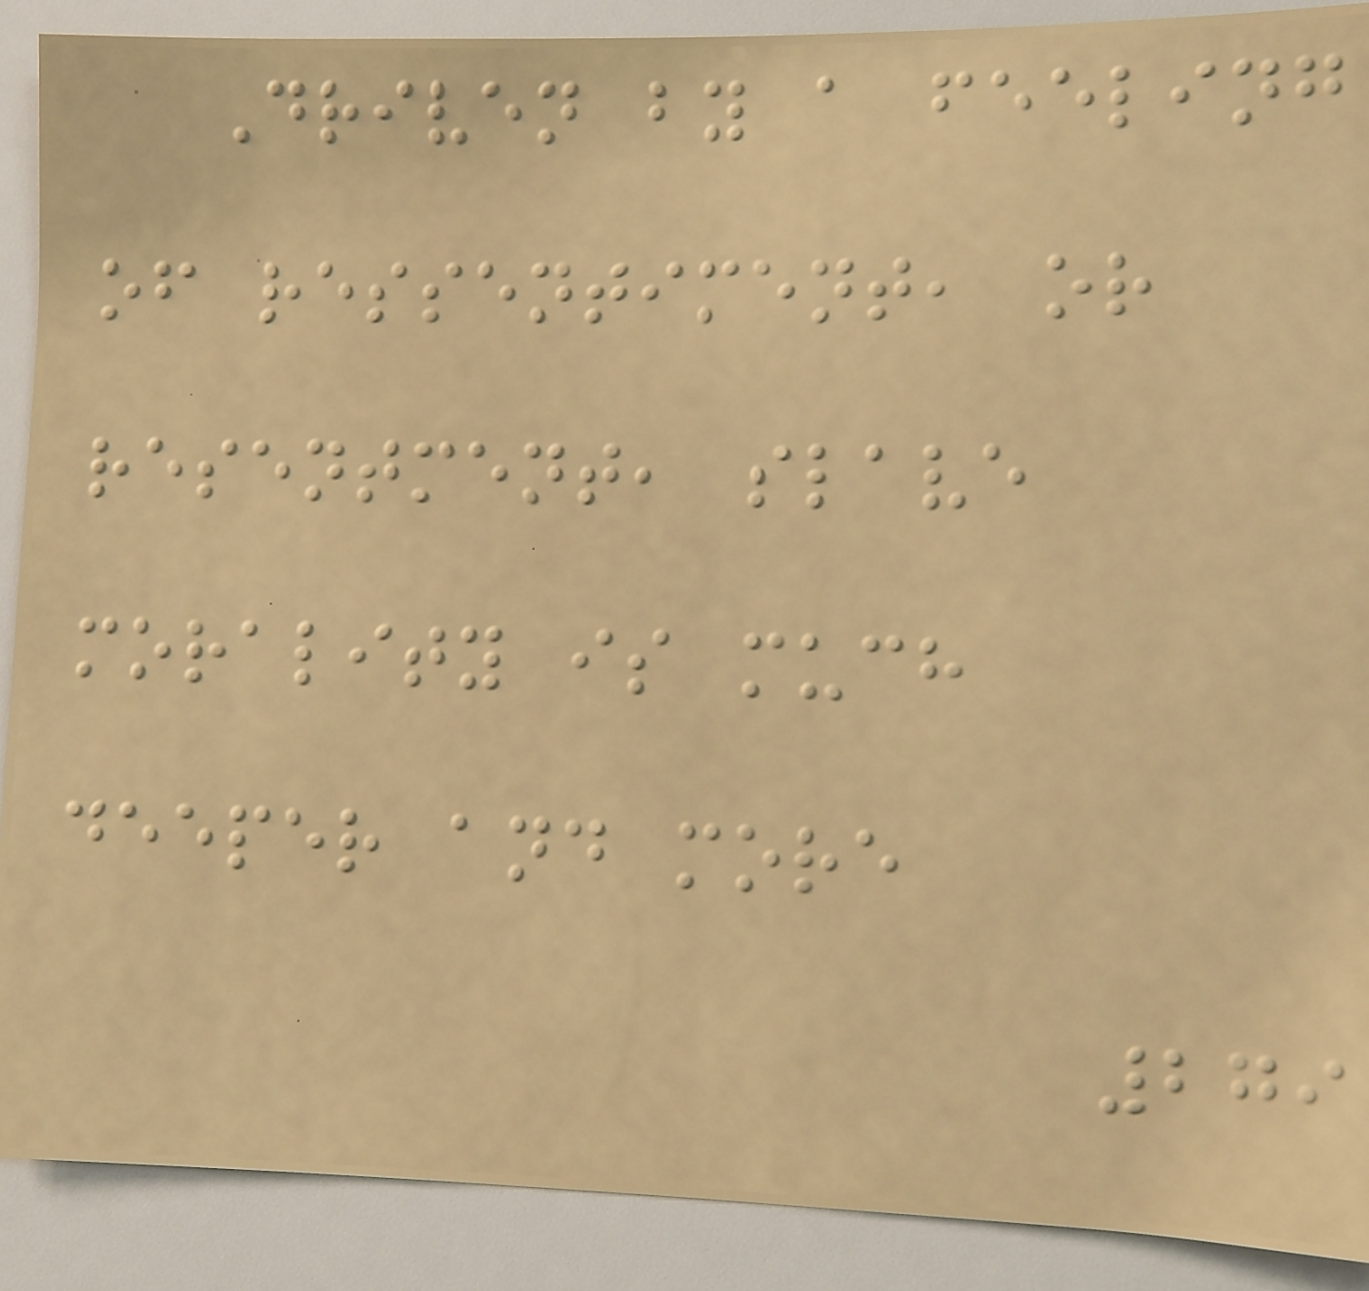Driven by a feeling
of ressentiment, or
resentment, slave
morality is much
deeper and more
279
